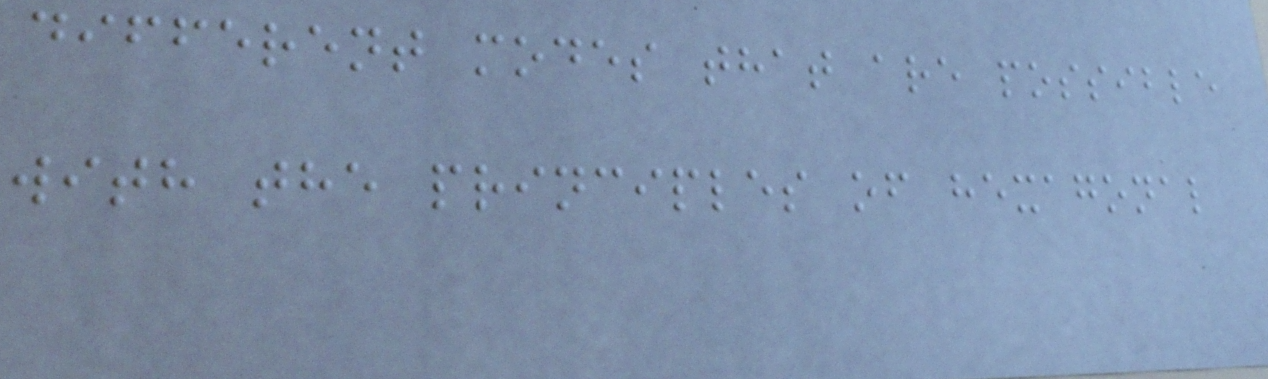different modes that are possible
with the principles of hexagonal
